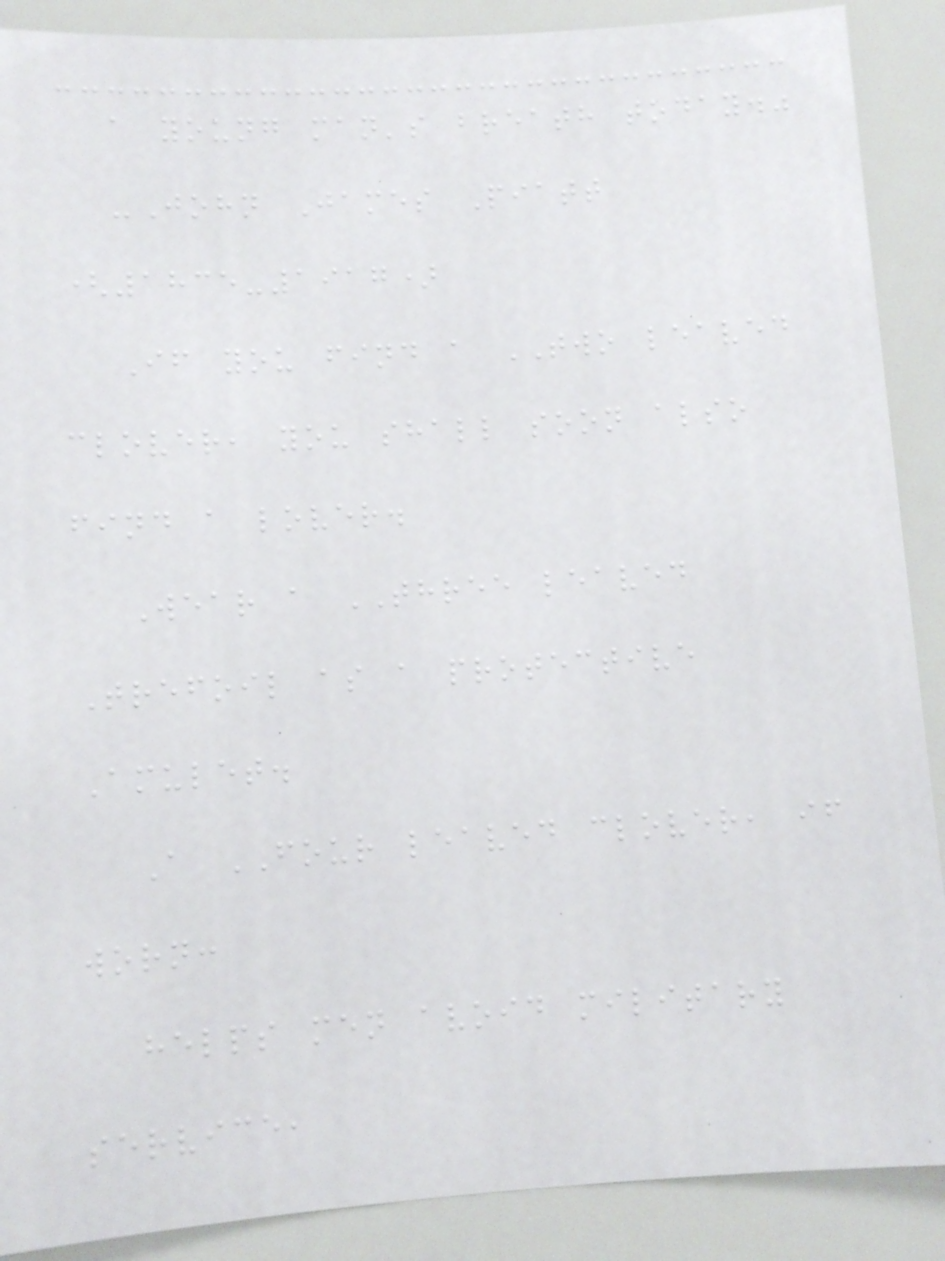a young man's breath today."
-John James Piatt
(1835-1917)
If you find a TWO leaved
clover, you shall soon also
find a lover.
Wear a THREE leaved
Trefoil as a protective
Amulet.
A FOUR leaved clover, if
worn:
helps men avoid military
service,
